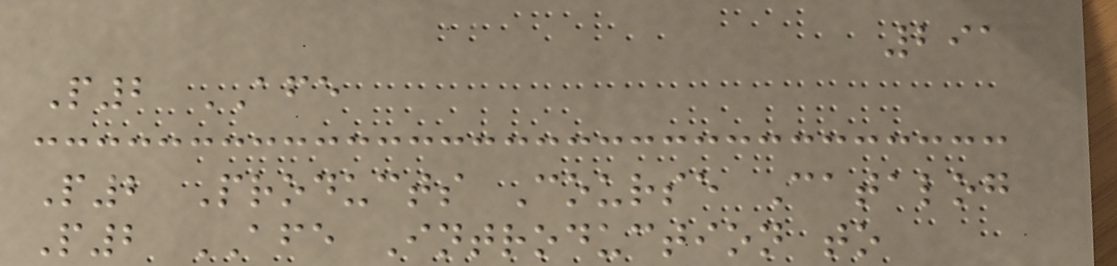291
P2 AFE
P2 Products Course Catalog
P2 AFE Introduction to
